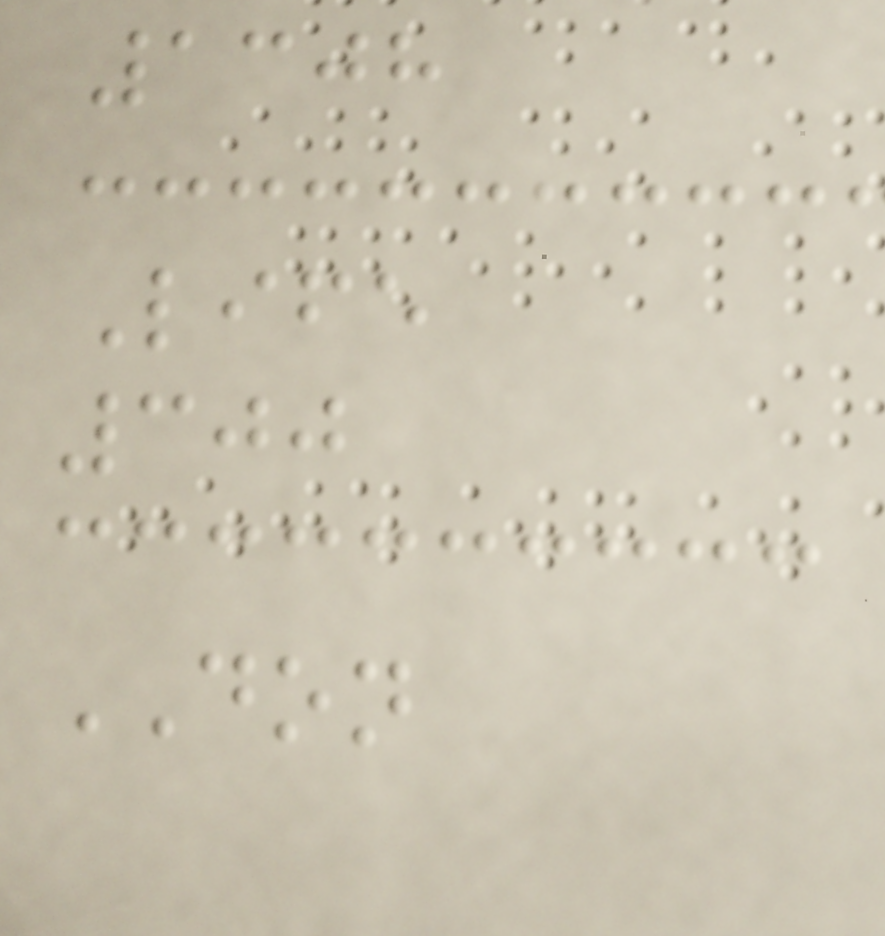1308
Life
300
DON
